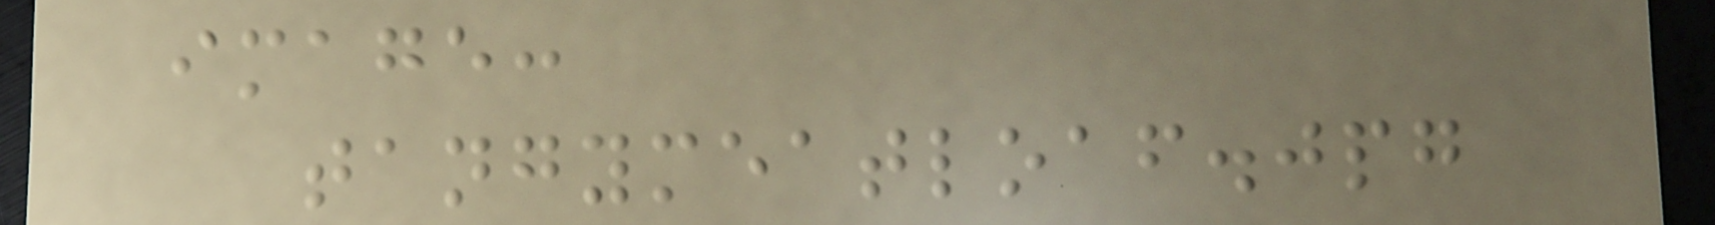image:
tangymeatloaf.jpg
